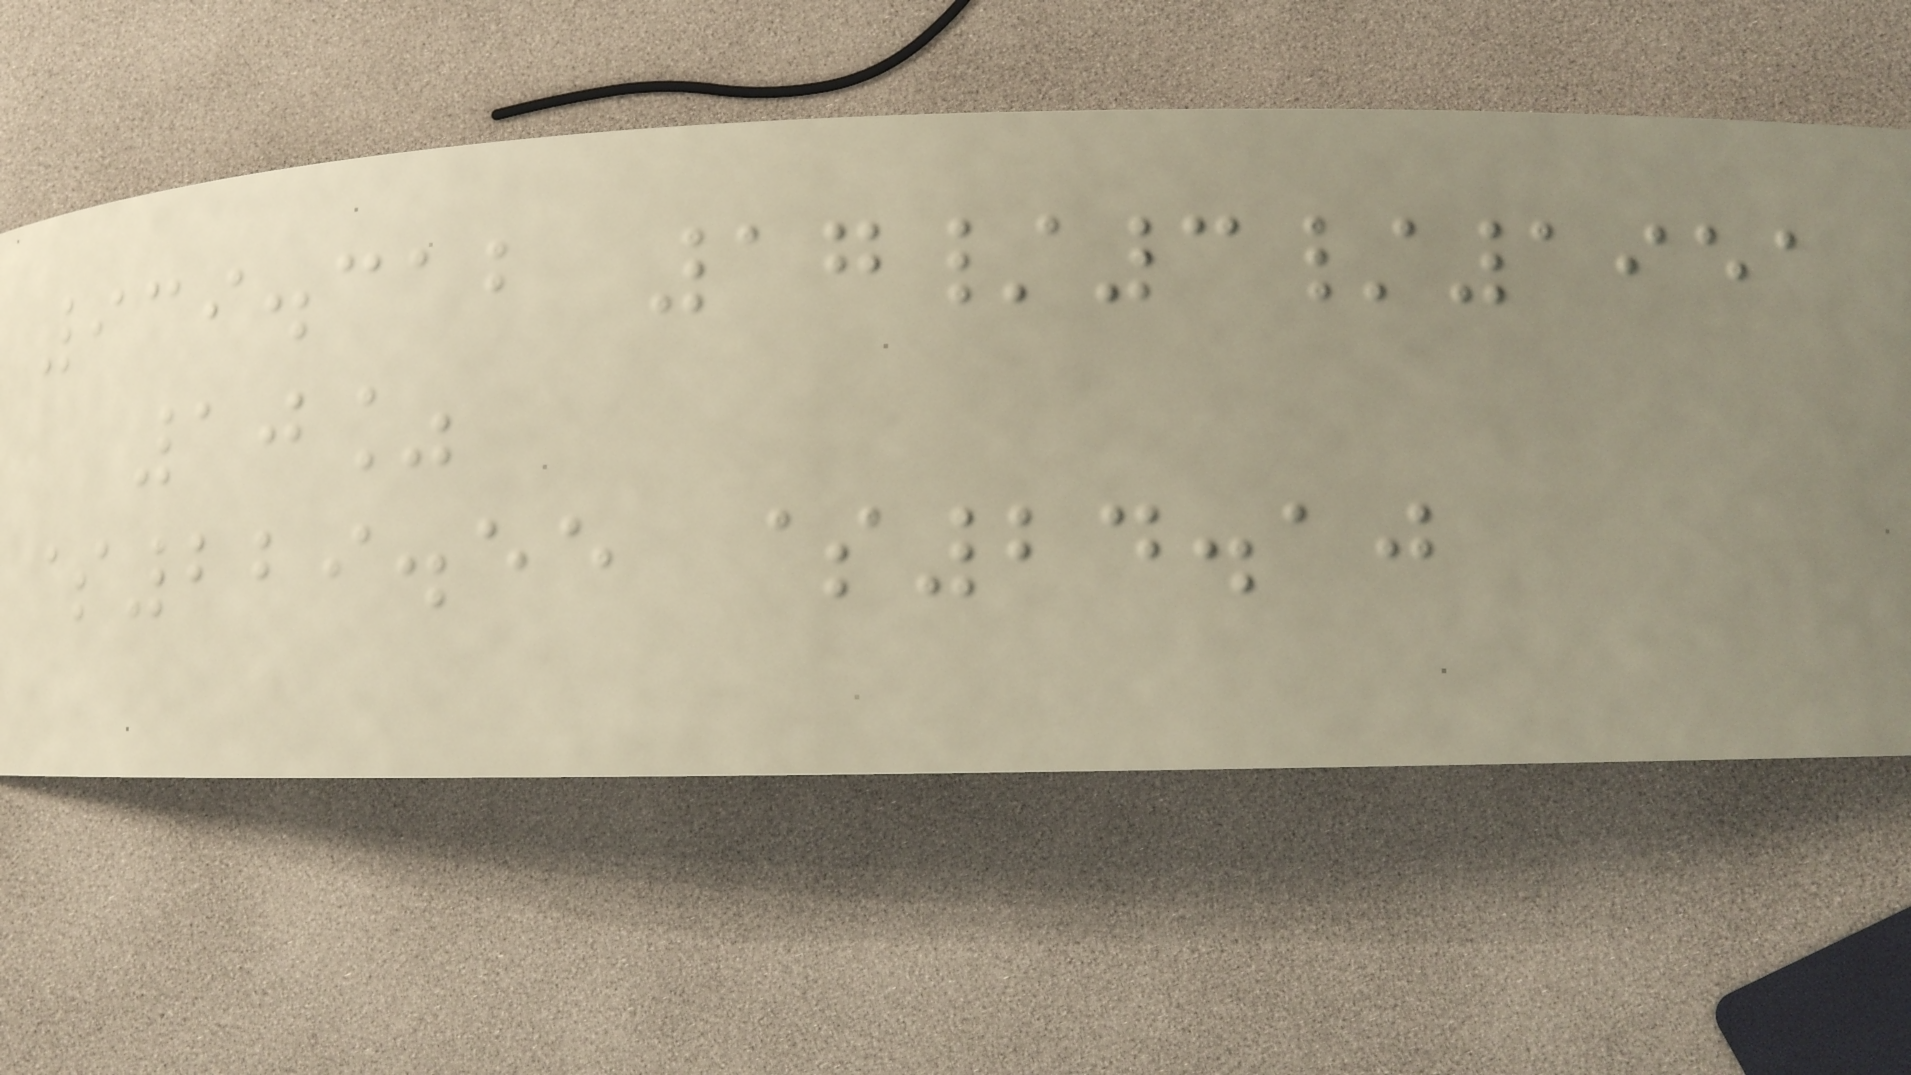939.312 17/3/1951
10%
$229.55 $24.10
